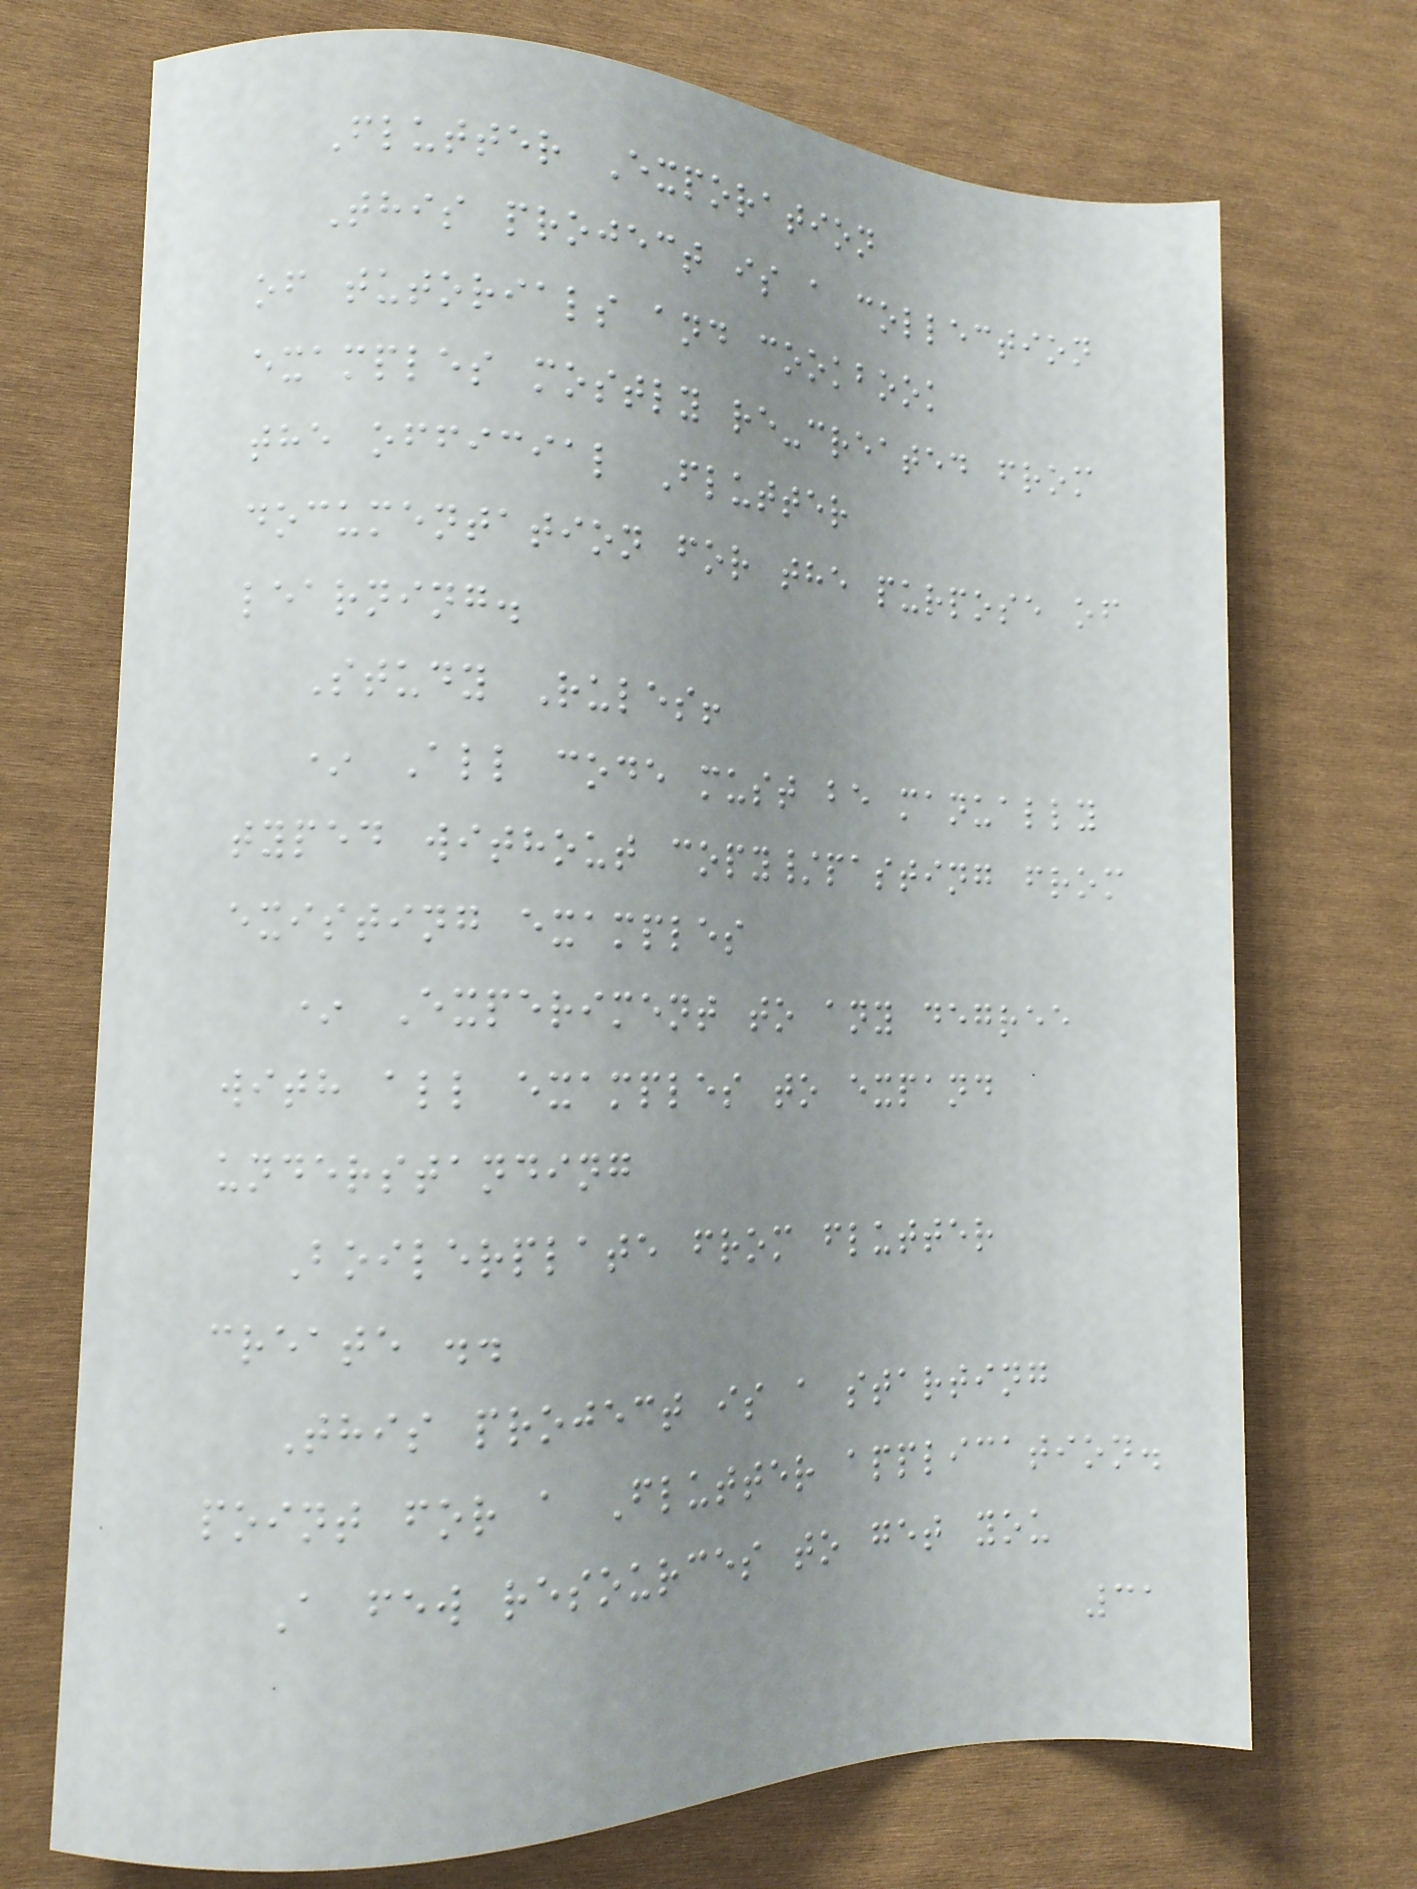Flutter Exporation
This project is a collection
of tutorials and cookbook
examples mostly re-created from
the official Flutter
documentation for the purpose of
learning.
Study Rules!
* All code must be manually
typed without copy/pasting from
existing examples
* Experiment to any degree
with all examples to expand
understanding
Boilerplate from flutter
create ..
This project is a starting
point for a Flutter application.
A few resources to get you
31
